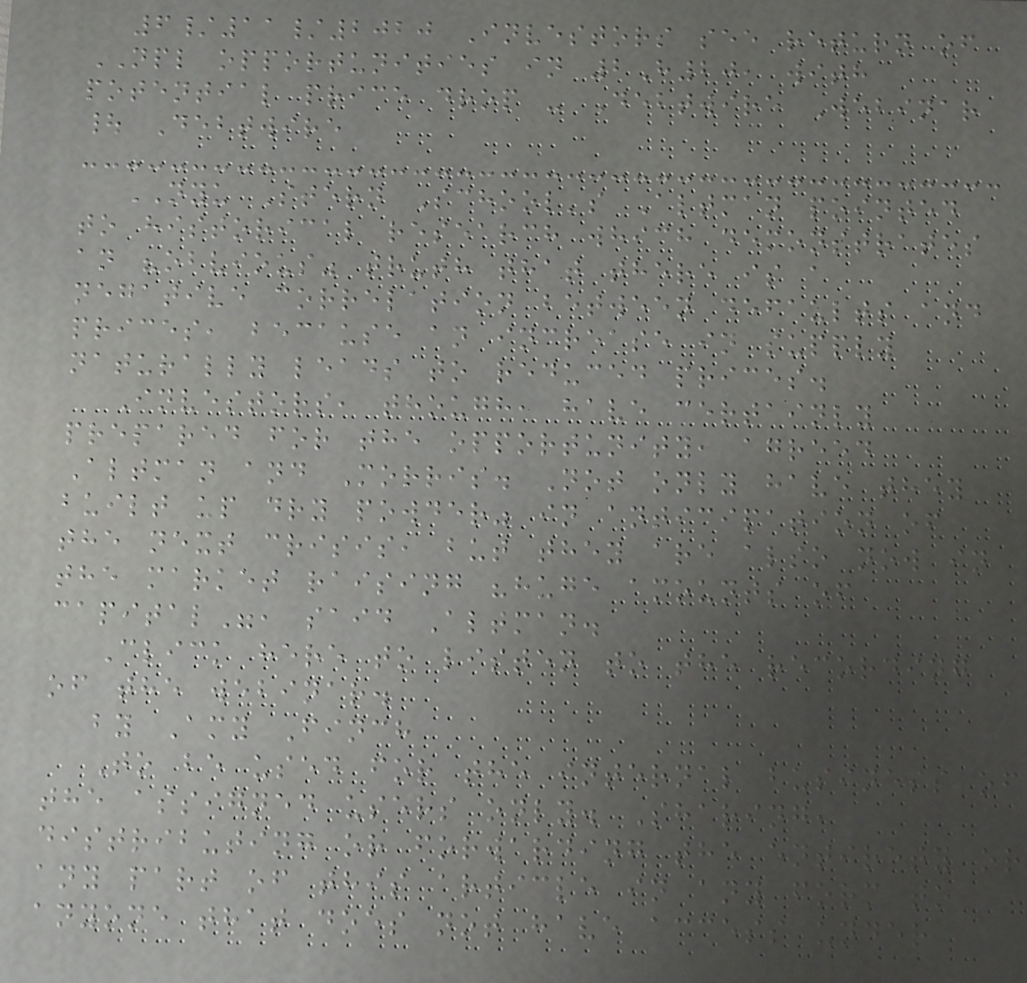6/11/2020 Investors see return of
NPL opportunities in 2H20, with
potential price drop - Debtwire Webinar
| Debtwire
NYU Stern School's Altman pointed
to historical research which demonstrates
an "obvious" truth that there is a
negative correlation between defaults and
prices, because an increase in supply
naturally leads to reduced prices.
Investors, though, have certainly
prepared for the opportunity, agreed
Altman and Morris. Not only have they
built up dry powder" in anticipation of
the next crisis, but they are also now in
the market raising "huge amounts of
capital", said Altman.
Click here to listen to the recording
of the webinar.
by Amy Finch
To be used for the internal business of
the assigned users only. Sharing,
distributing or forwarding the entirety or
any part of this article in any form to
anyone that does not have access under
